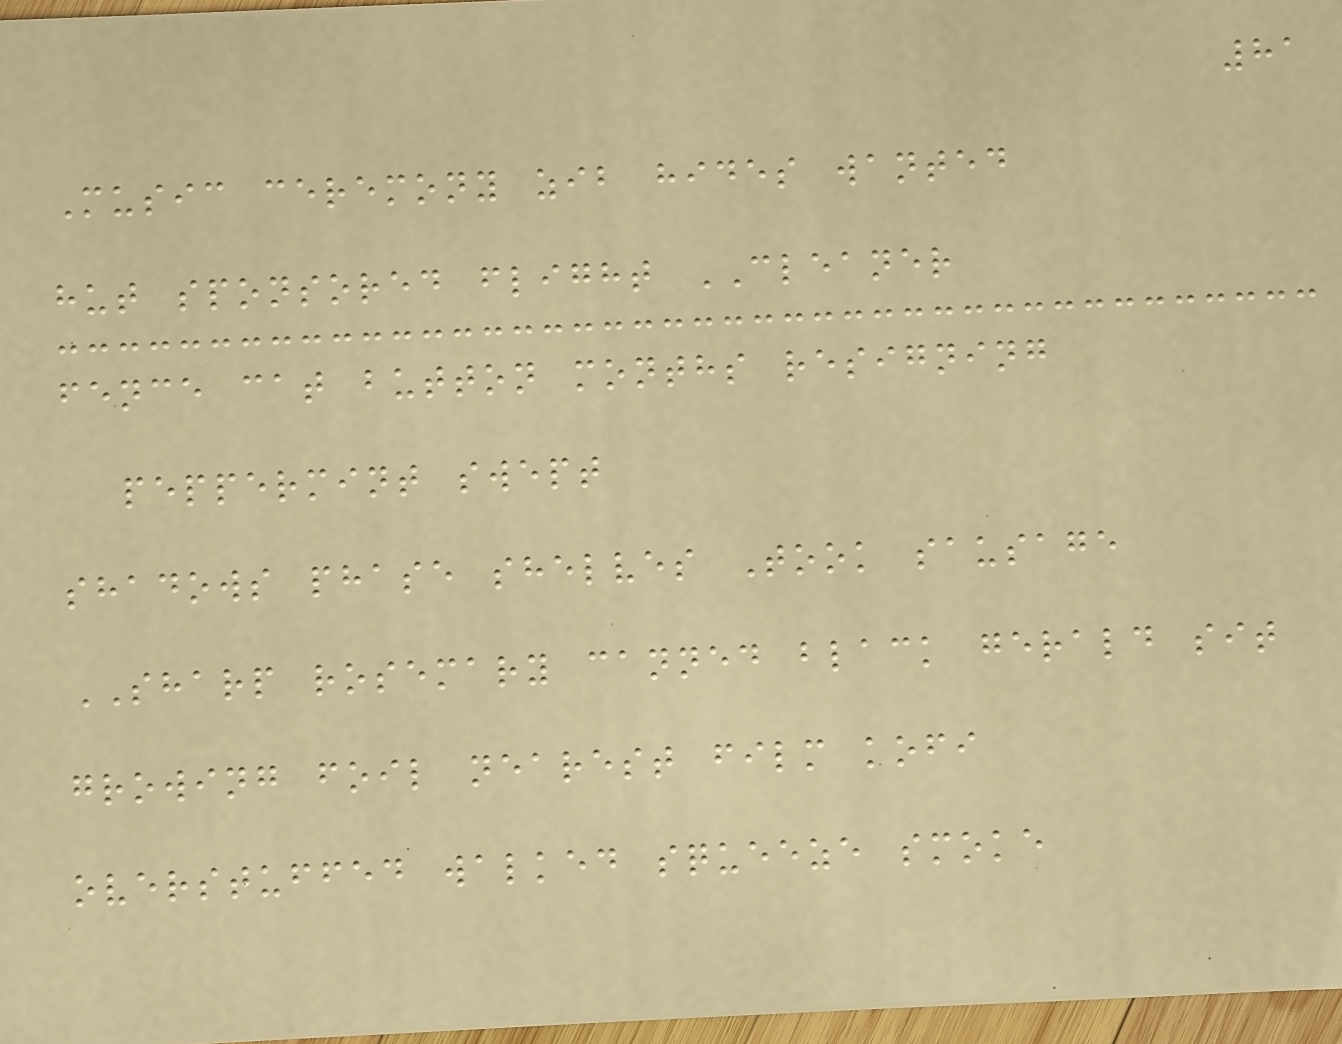81
Music ceremony zib hides wanted
hut sponsored flight CLEANER
fence cat button months resigning
peppermint swept
shadows phase shelves Took sausage
SHARP rosemary canned black gerald sit
growing foil nearest film kofi
overstuffed walked squeeze smoke
